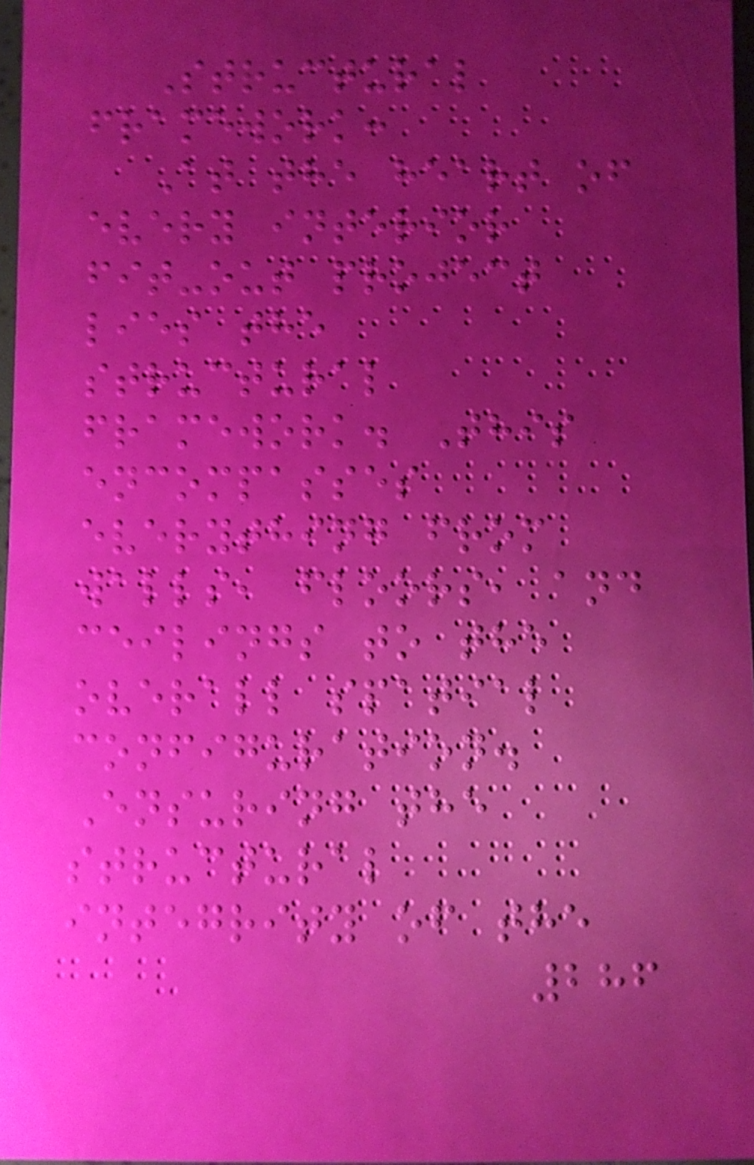Structural
framework:
At the heart of
every interior
fit-out project
lies the
structural
framework. This
encompasses
everything from
walls, floors, and
ceilings to the
overall spatial
configuration.
Ensuring the
structural
integrity of the
286
